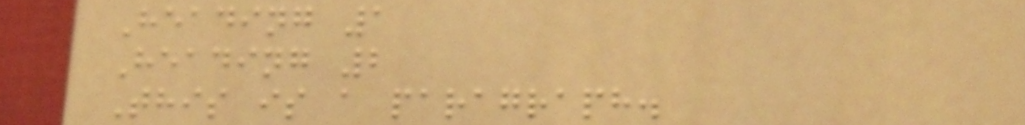Heading 1
Heading 2
This is a paragraph.
